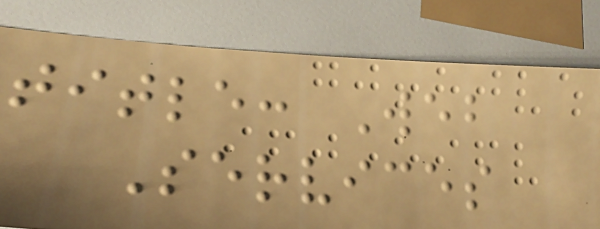title: Web
Services
